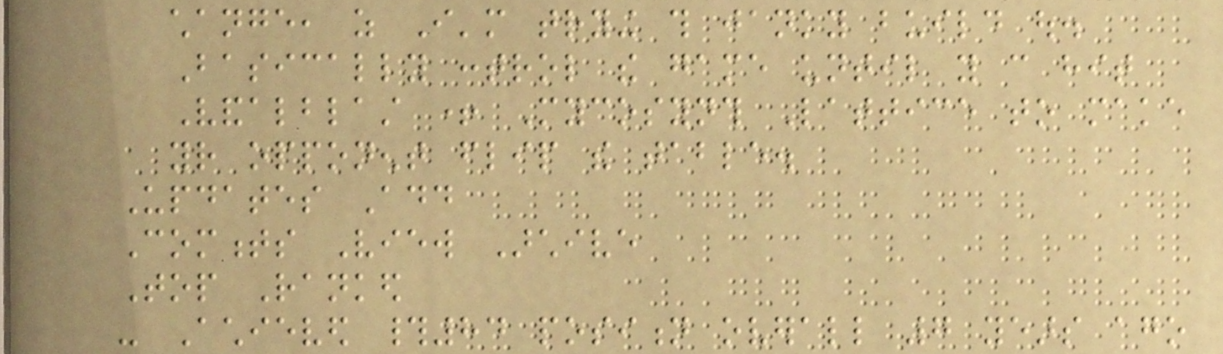change, as I'm trying this janky build out.
Basically control the game until you can hit
Vandalblast + Mycosynth Lattice to make
your opponent flip the table.
Updates Add
Comments View Archive
Top Ranked
- Achieved #84 position overall 7 years ago
